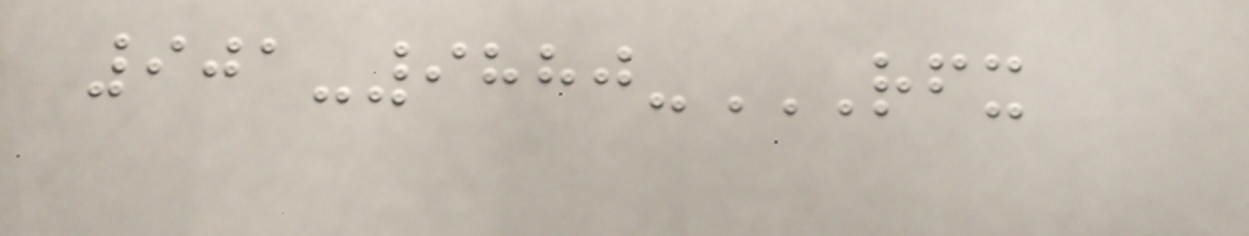901-9880-RFX
